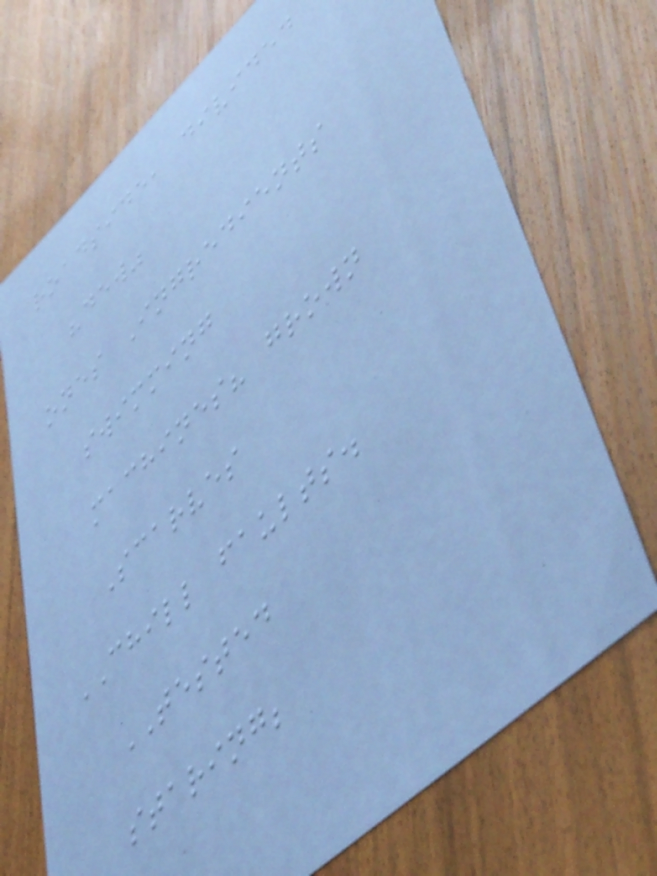roadside, divided
"dew"
ones Ingredients
swimming
machines? grown
Scarves
CHILL faults.
TESTED
staring;
